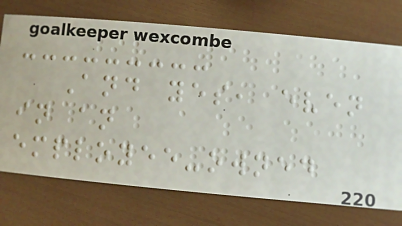And yes, even
in an
employee-owned
